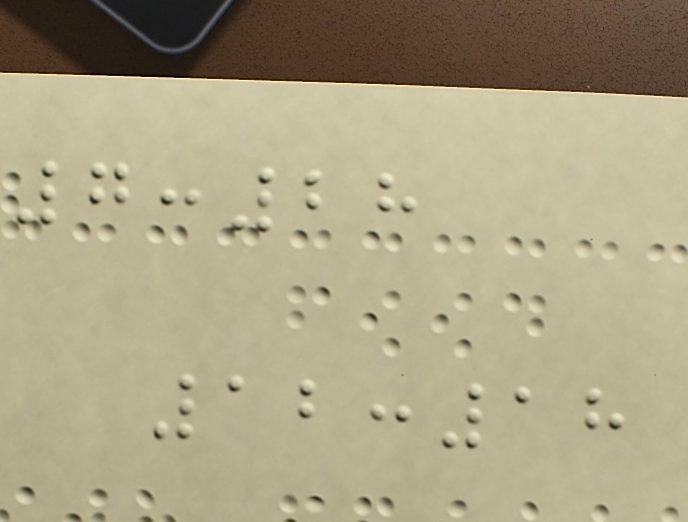7:28
12:18
